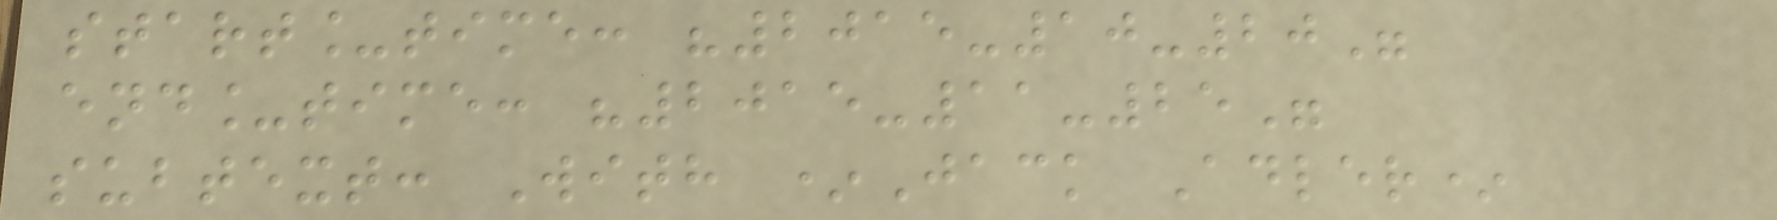start_time: "2015-10-20"
end_time: "2015-11-25"
subtext: With *Jack Adler*
